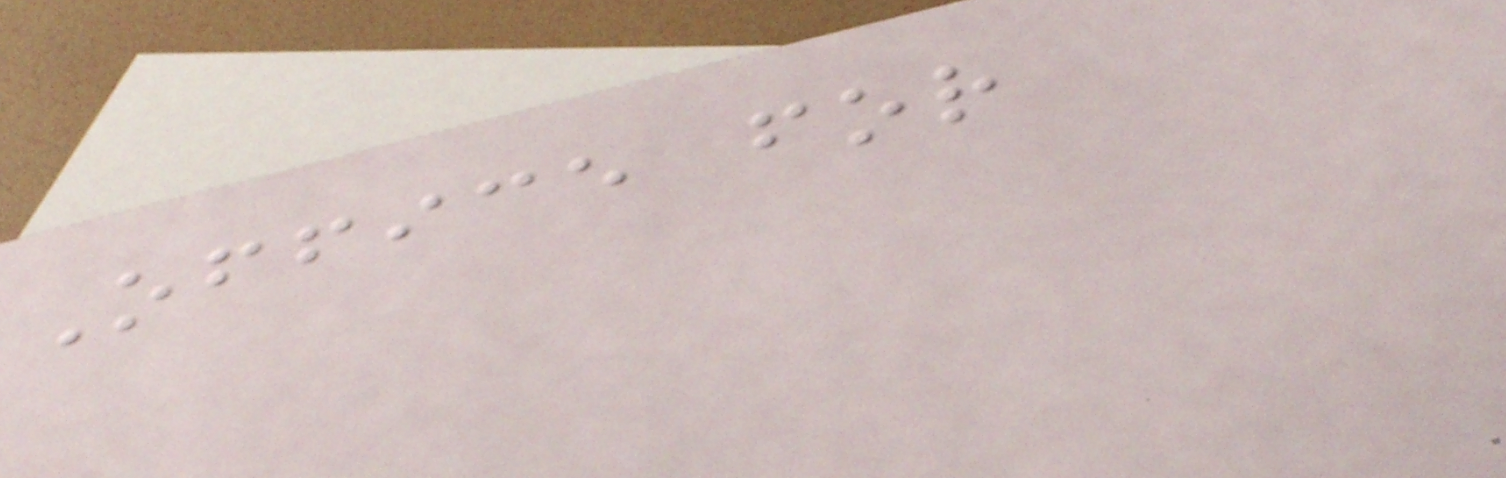Office for
